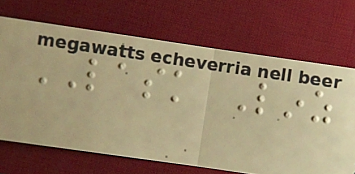LASK Linz
